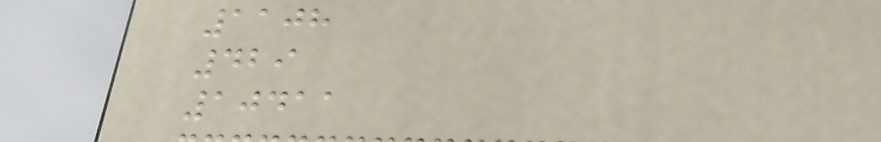1108
429
10411
